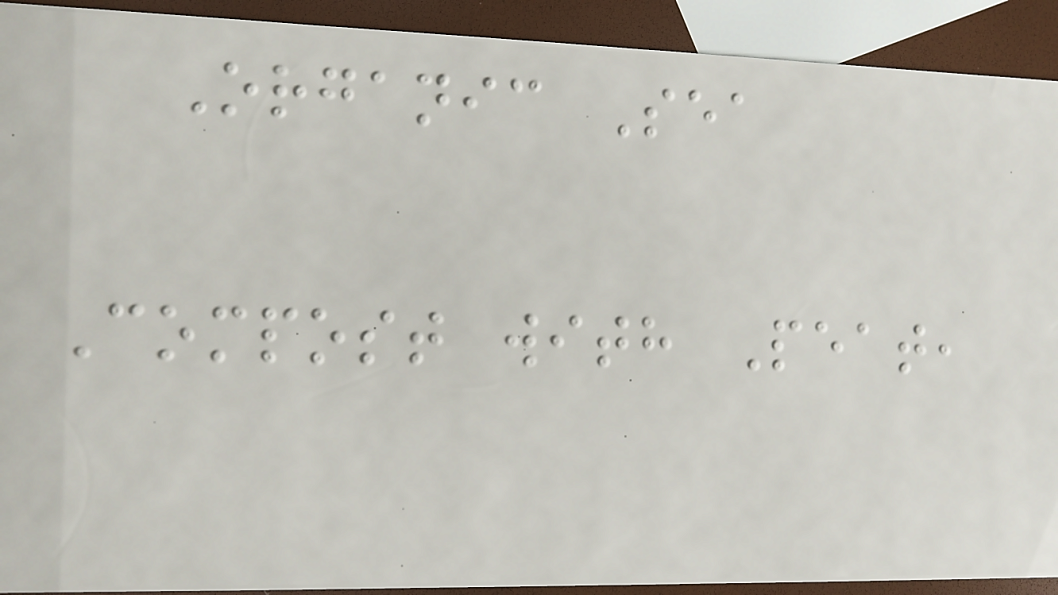Organic Sea
Compost with Peat,
